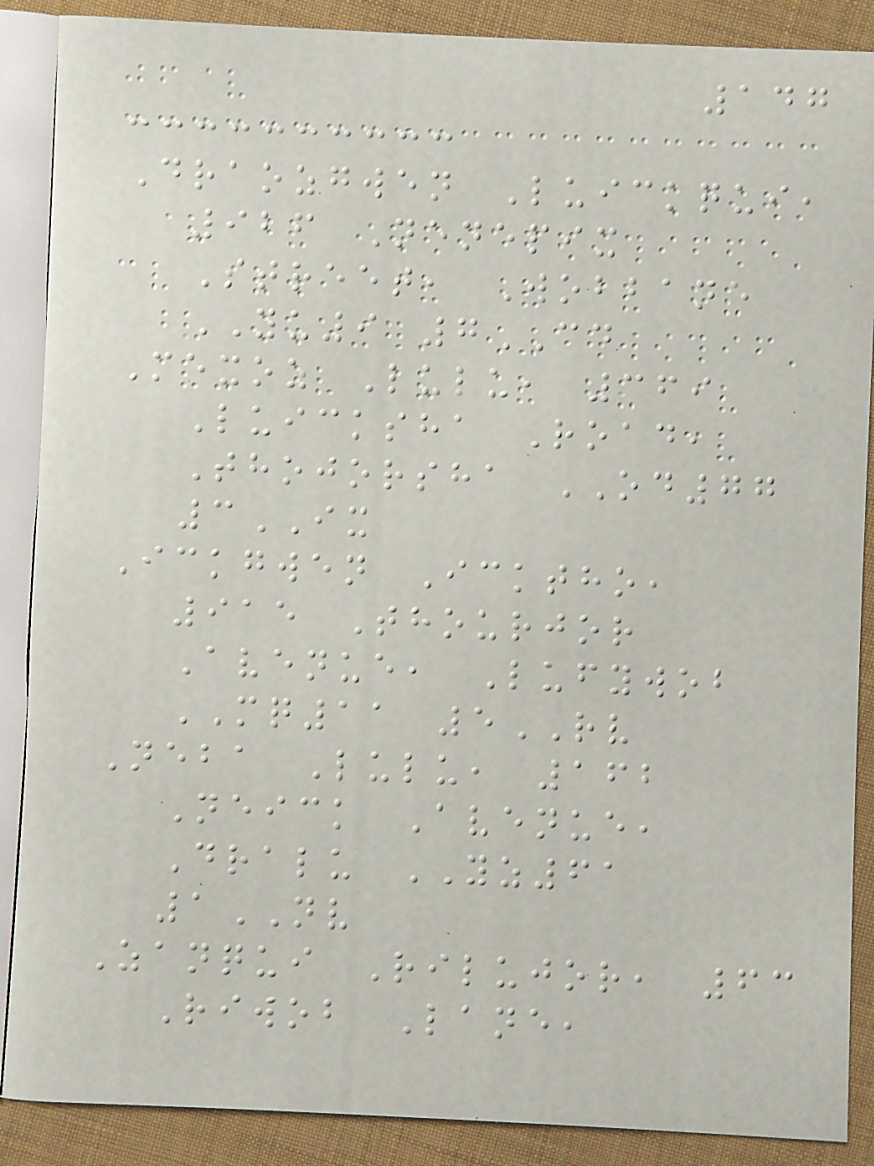147
Draozgwen Luickqui,
926 Nenepix
Street, Wobbane
YU9 7CD
Mexoz Lulu, 369
Luicksha Road,
Thojorsha OD77
3IX
Ickgwen Icktho,
915 Thourjor
Avenue, Lufywob
MQ11 5RV
Neba Lulu, 162
Neick Avenue,
Dralu YZ61
1NV
Zanqui Rilujor, 63
Riwob Lane,
